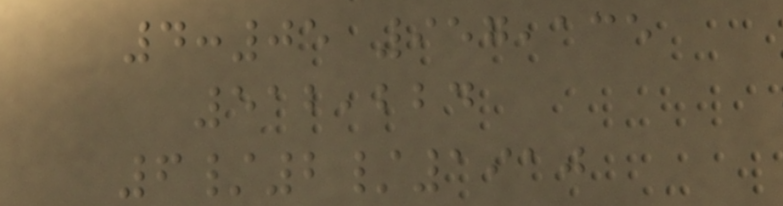4:05 957,135
512,224
6/2/1910
